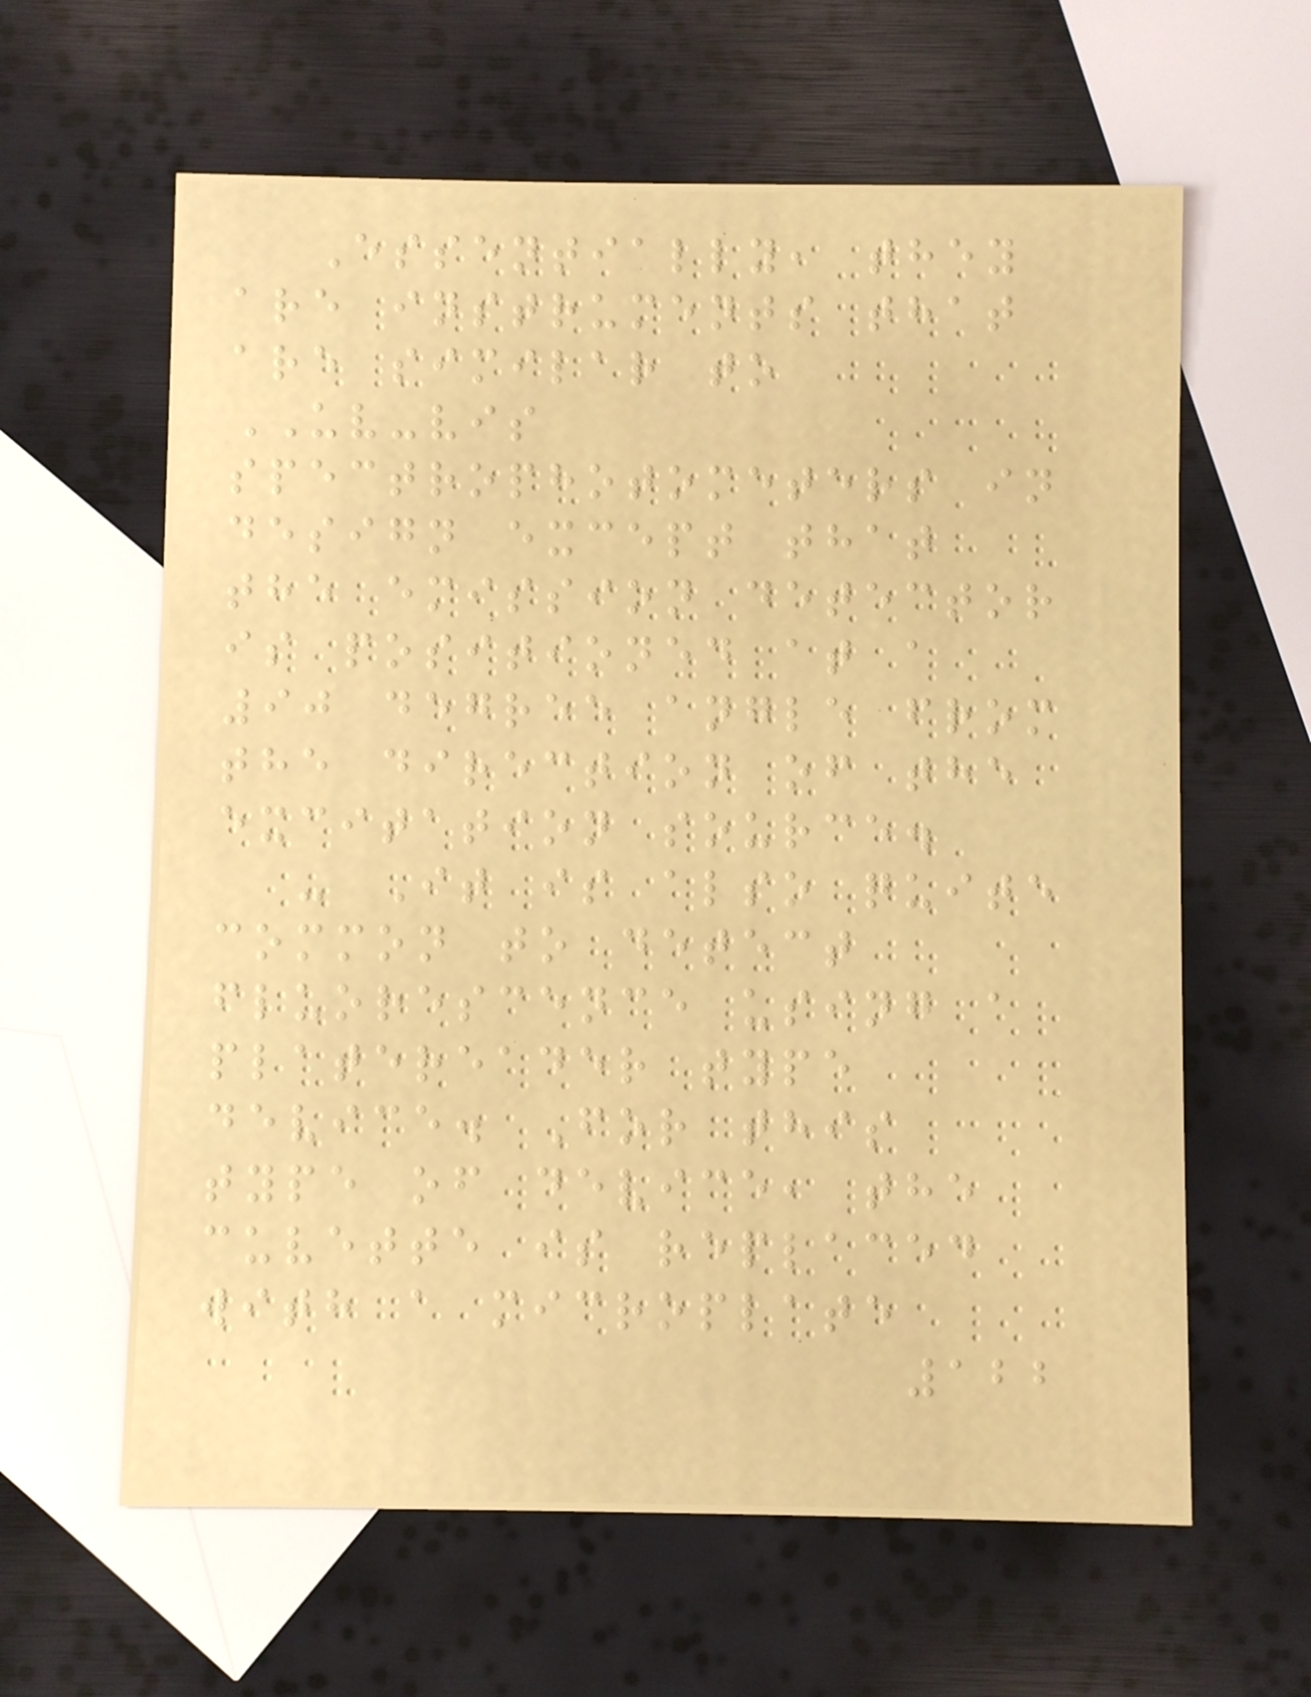Essentially, they
are instruments that
are similar to
UV-vis
spectrophotometers in
design except that
the emission detector
is positioned at a
90 degree angle from
the direction of the
excitation source.
- It is also quite
common to detect
fluorescence using a
platereader type
device. For this
type of device, the
cuvette is replaced
with a microplate
122
